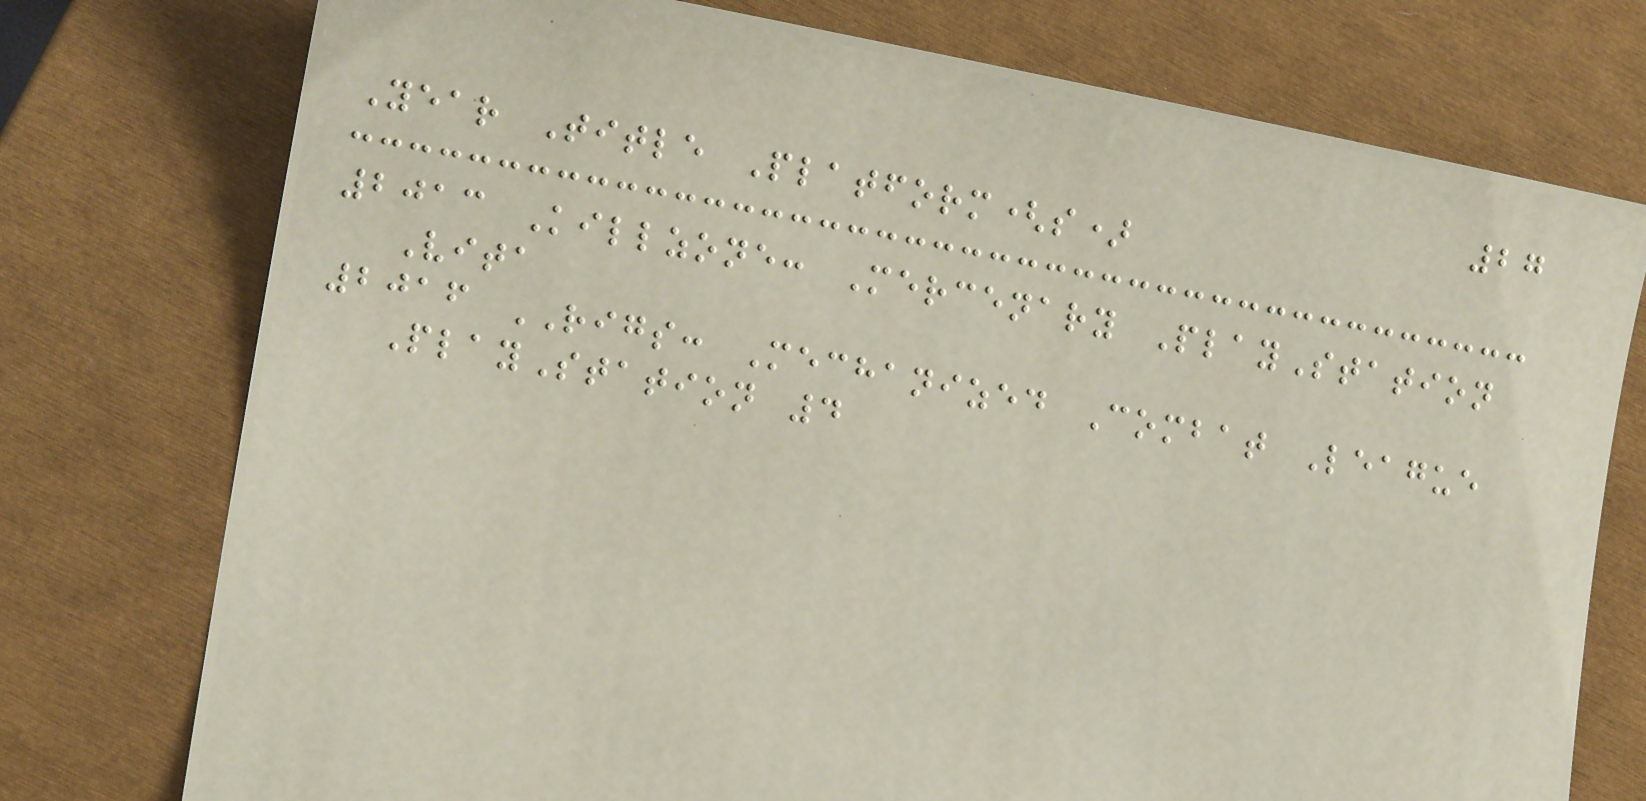27
Year Title Platform(s)
2013 Killzone: Mercenary PlayStation
Vita
2016 RIGS: Mechanized Combat League
PlayStation 4
